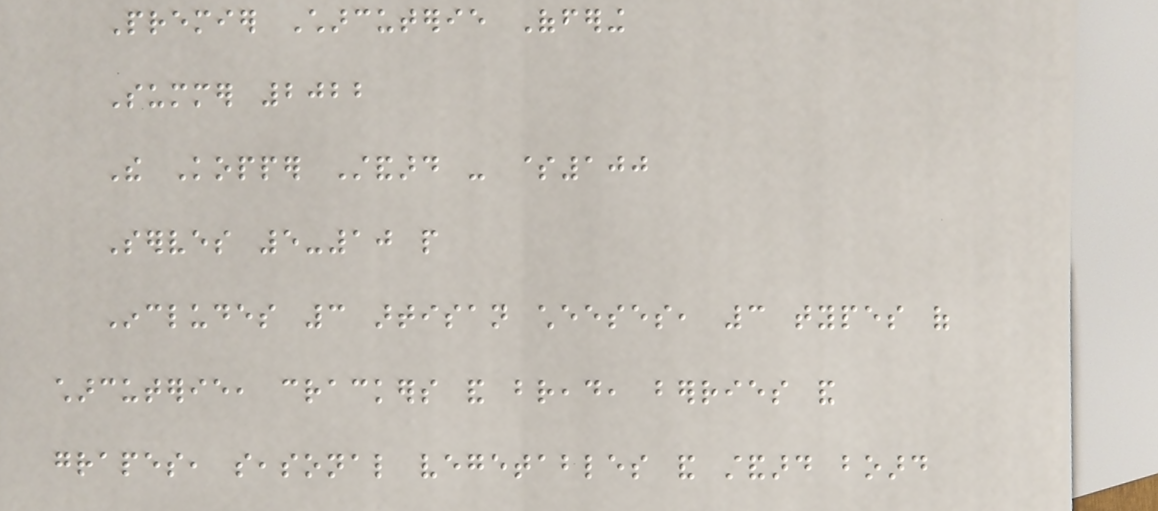Premier Charcuterie Offering
Summer 2022
The Kopper Standard - $100
Serves 5-10 people
Includes 3 artisan cheeses, 3 types of
charcuterie, crackers and bread, berries and
grapes, seasonal vegetables and standard board
